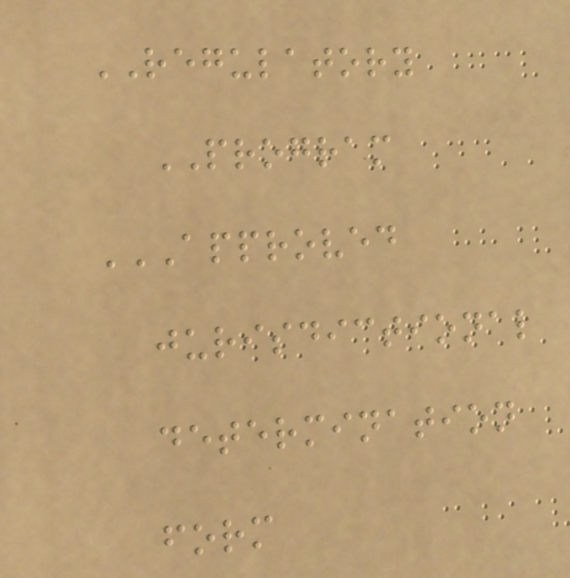REGULATORY
PROGRAM
APPROVED
JURISDICTIONAL
DETERMINATION
FORM
